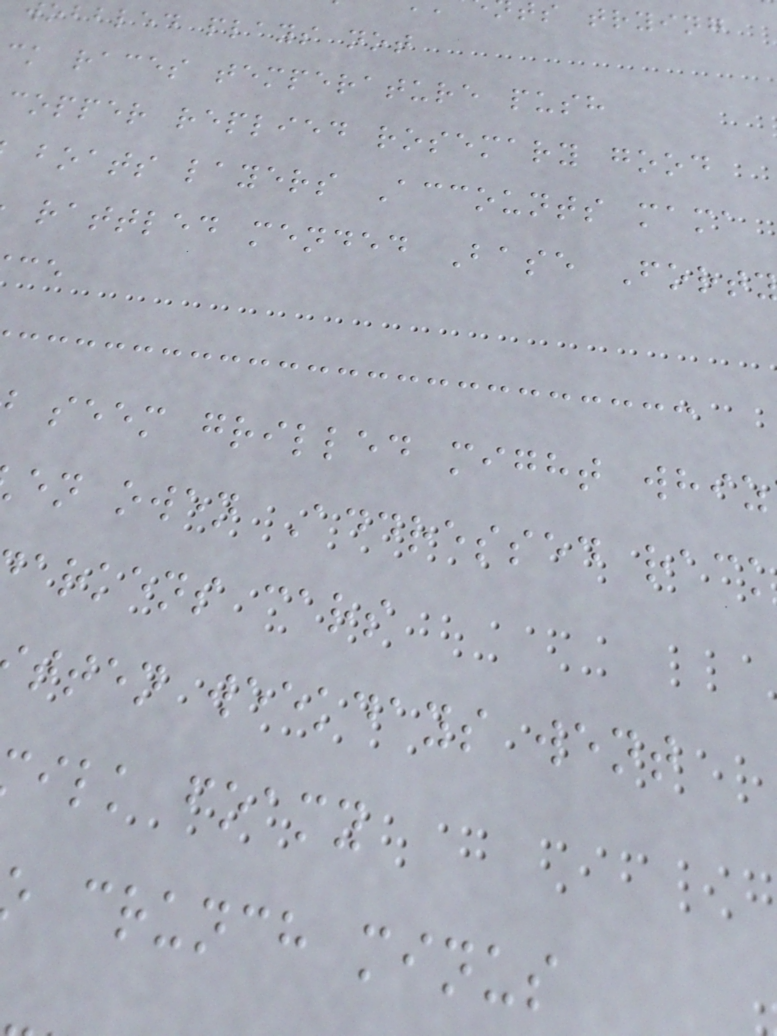s trying
obbled plays not
ck races temperature push
copper replied rosemary good
boats layers Accounts mama
rattled mended Base Fort
seem grilled might whiz
en owen Addressed rack
arkens cars
tten weekdays went
ilk foamy
crunch minus
